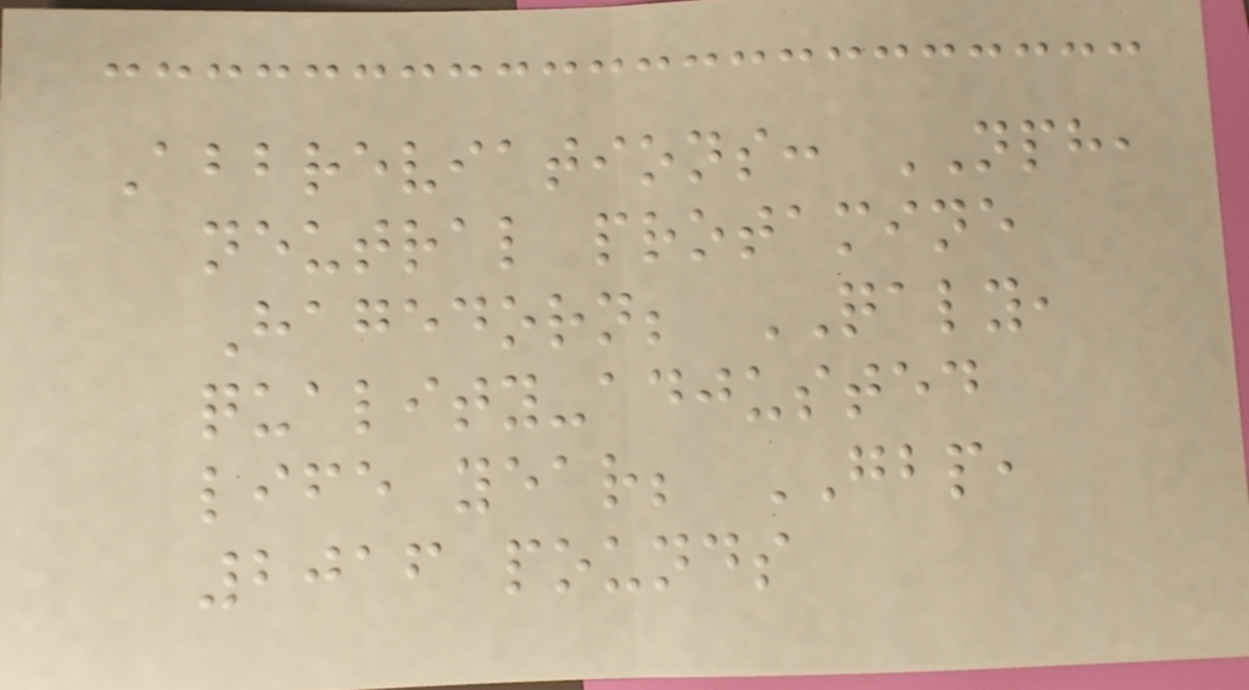Abbreviations: NPH,
neutral protamine
Hagedorn; QALY,
quality-adjusted
life year; GBP,
2016 pounds
